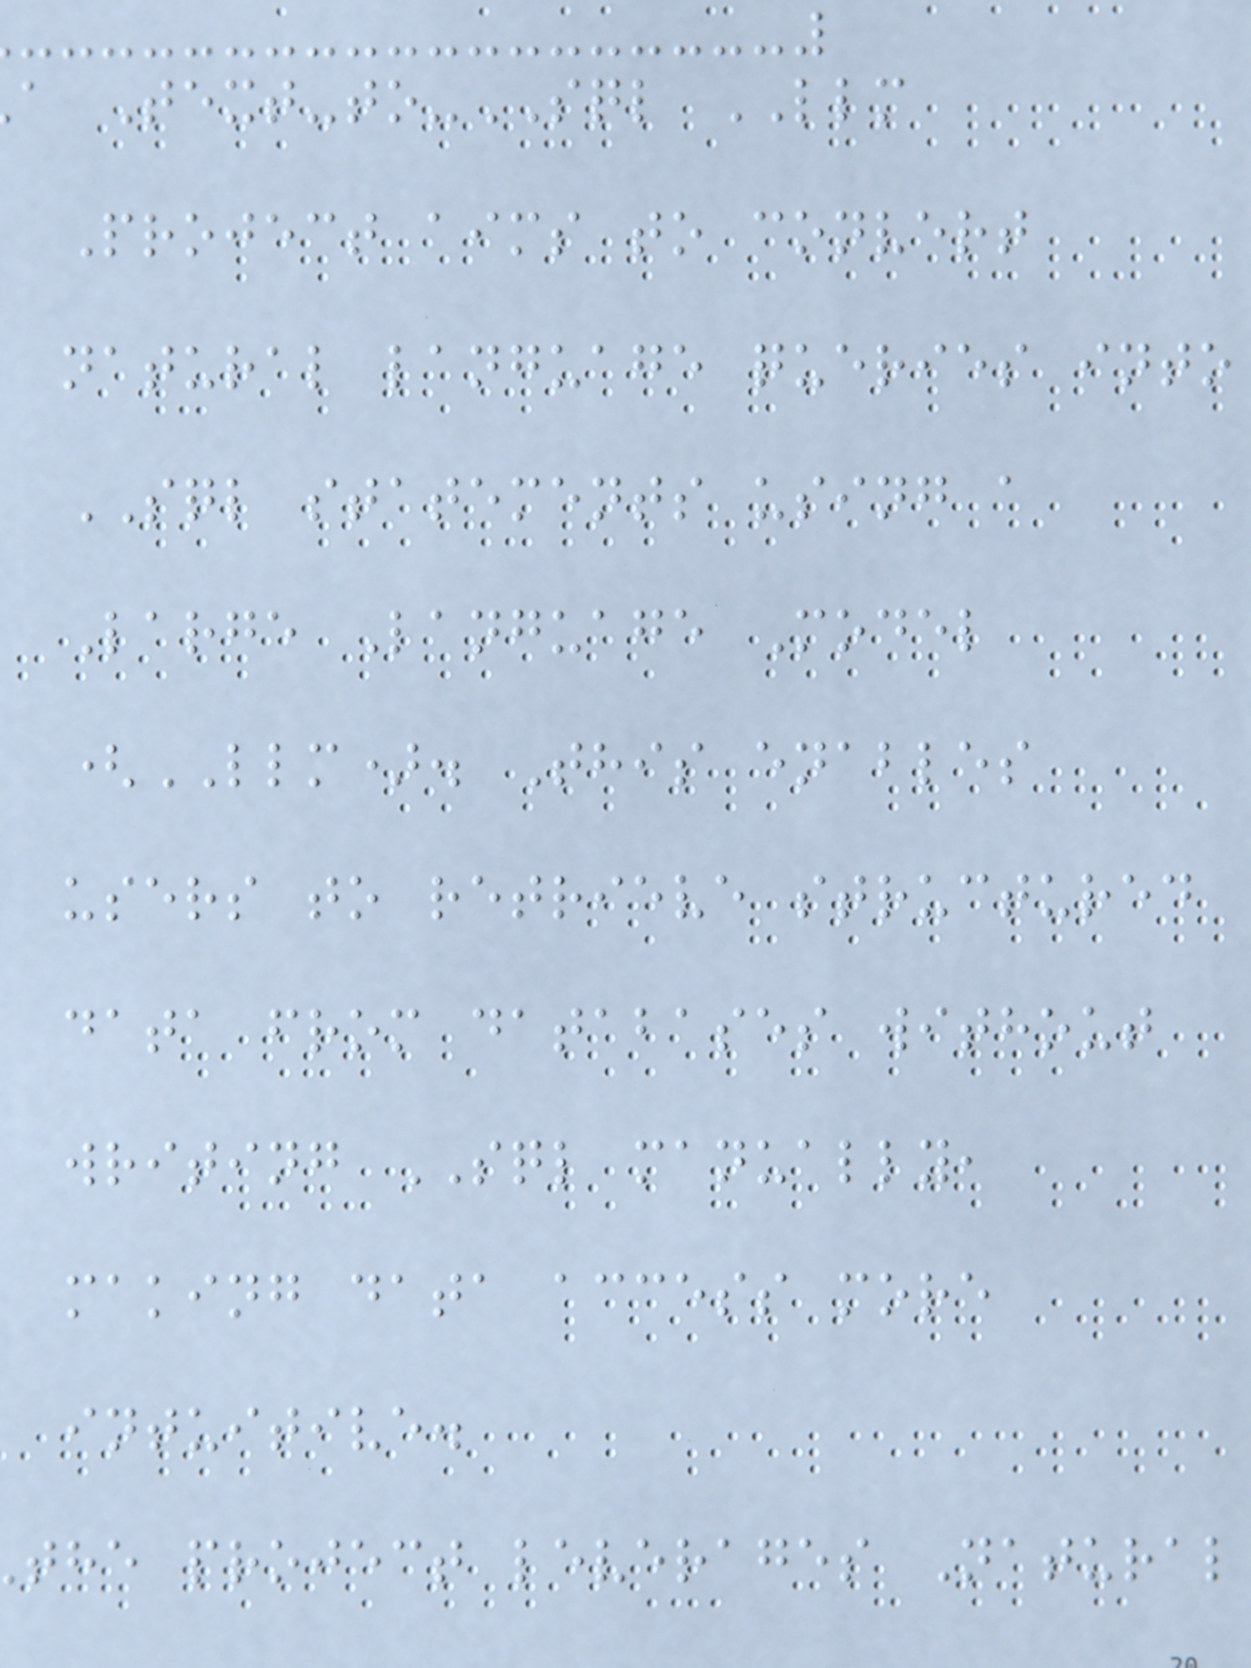a Text-to-SQL LLM
Project aims to convert
natural language queries into
SQL statements using a
Large Language Model
(LLM). This enables
users to retrieve structured
data from databases without
writing SQL manually,
making data access more
intuitive.
the project leverages Natural
